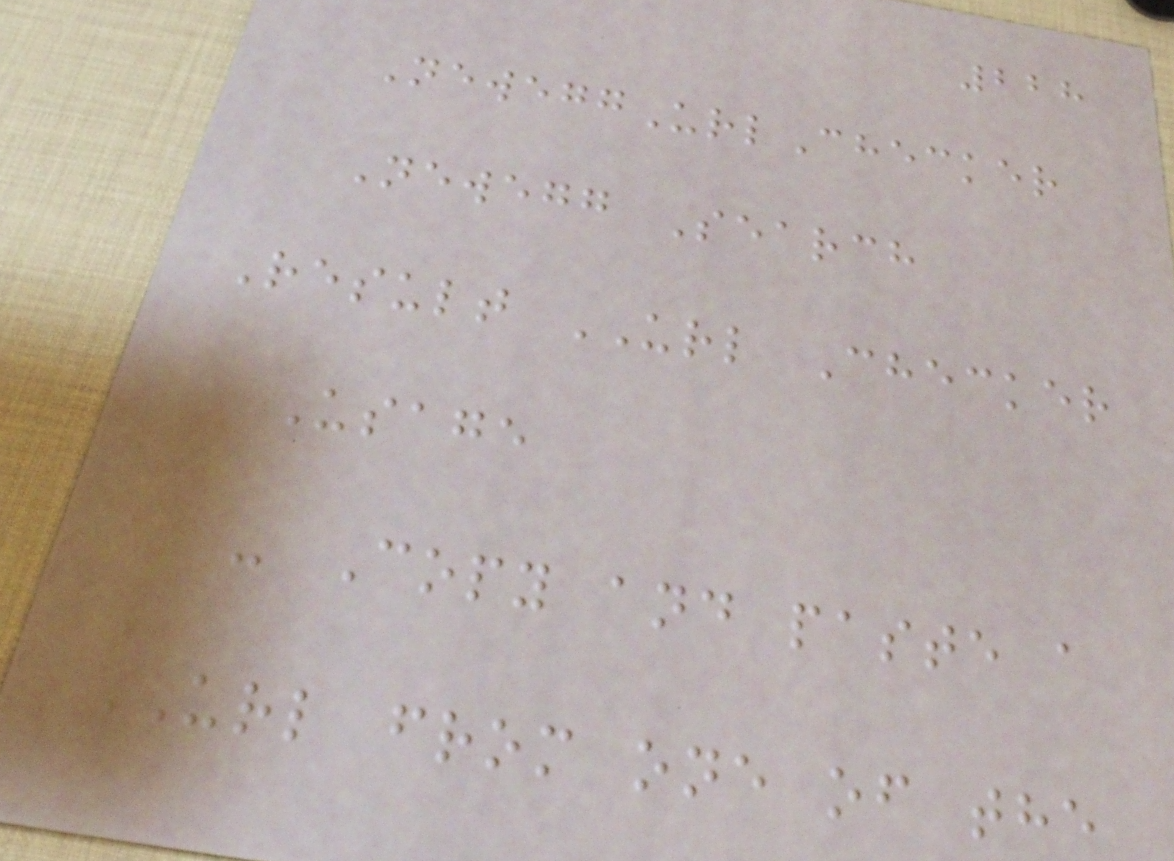228
NeweggUrlChecker
Newegg Search
Result URL Checker
Usage
- Copy and paste a
URL from one of the
